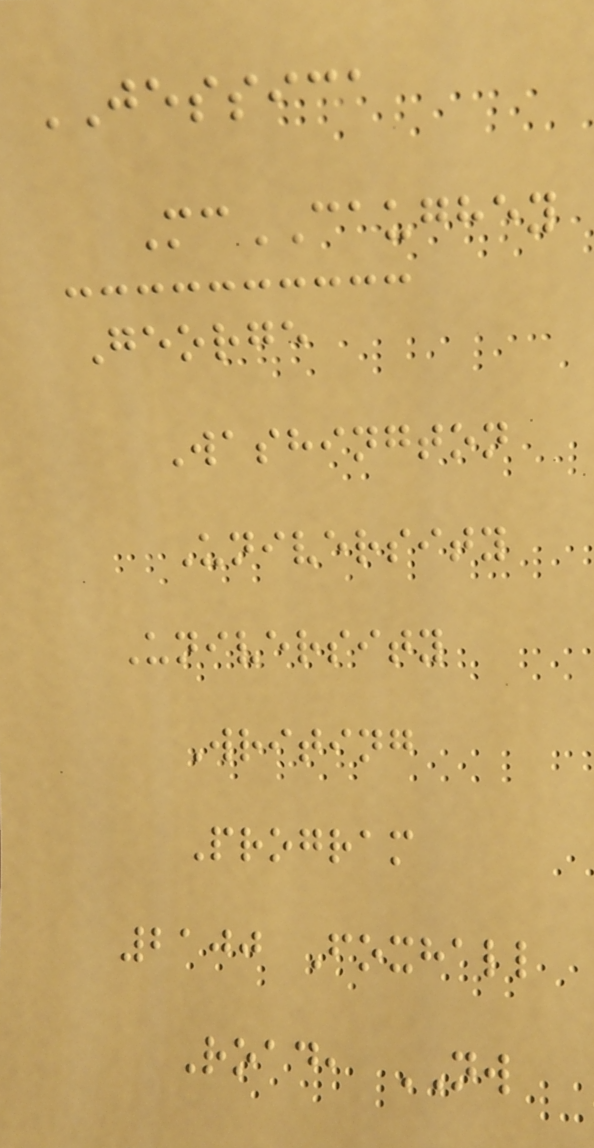JESSICA
McCAUGHEY
George
Washington
University
University
Writing
Program
2100 Foxhall
Road, NW
